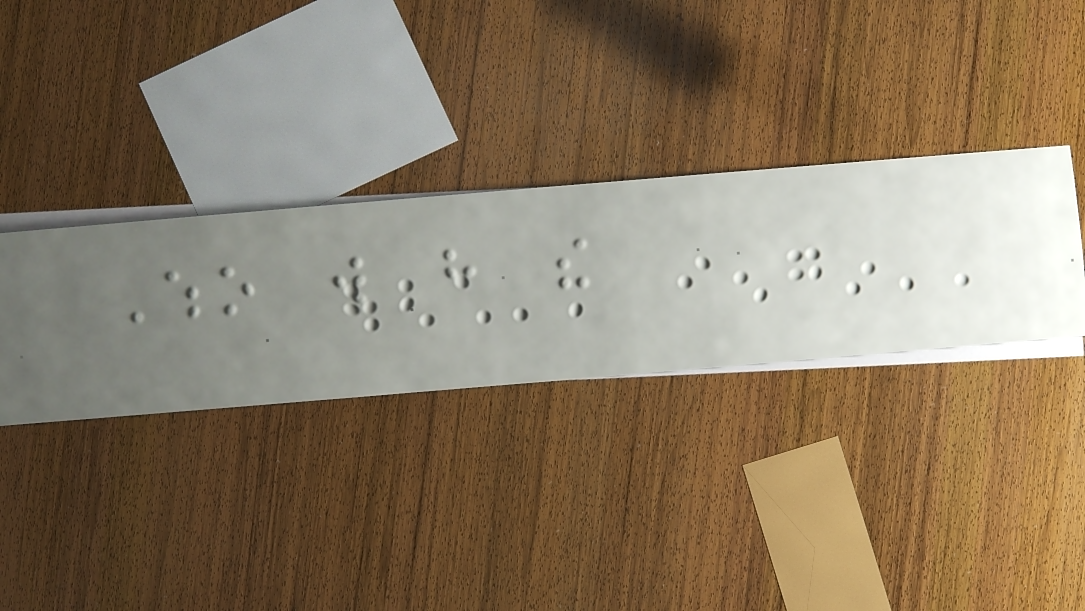Who will have the
